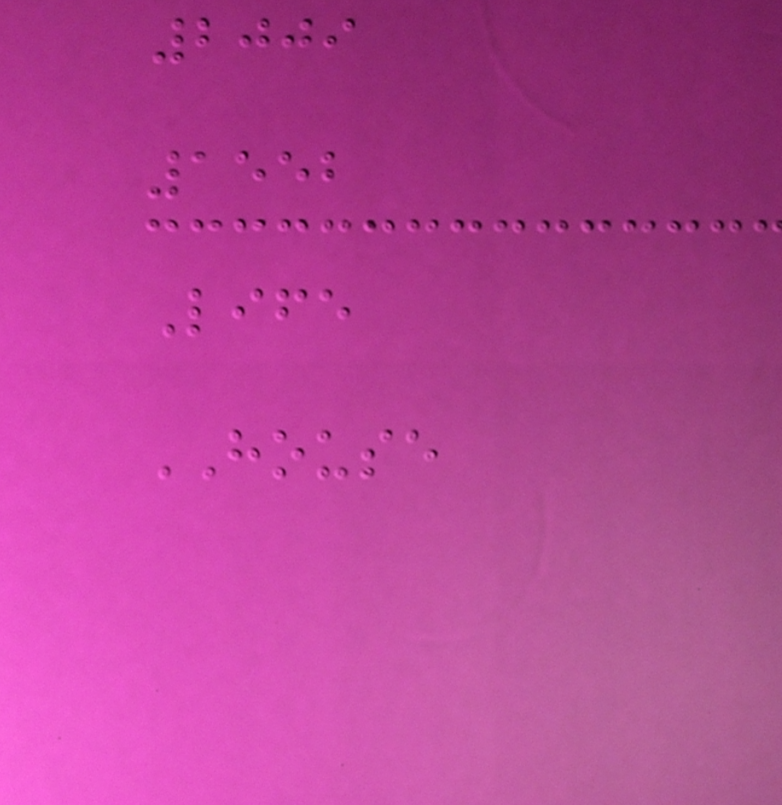2009
1552
Life
HOUSE
